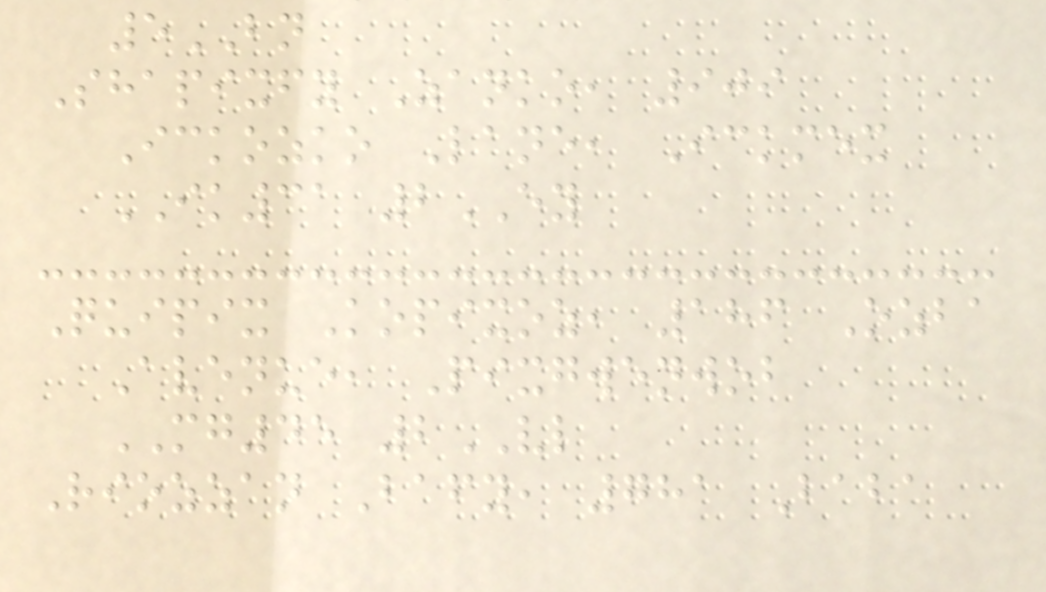5BN
Shapixfy Zanko, 909
Ickozko Lane, Ickmex
IK31 2EY
Quipix Kopixoz, 186 Ozba
Avenue, Pixgwenwob
MG45 2VL
Riozzan Bafy, 781 Baba
